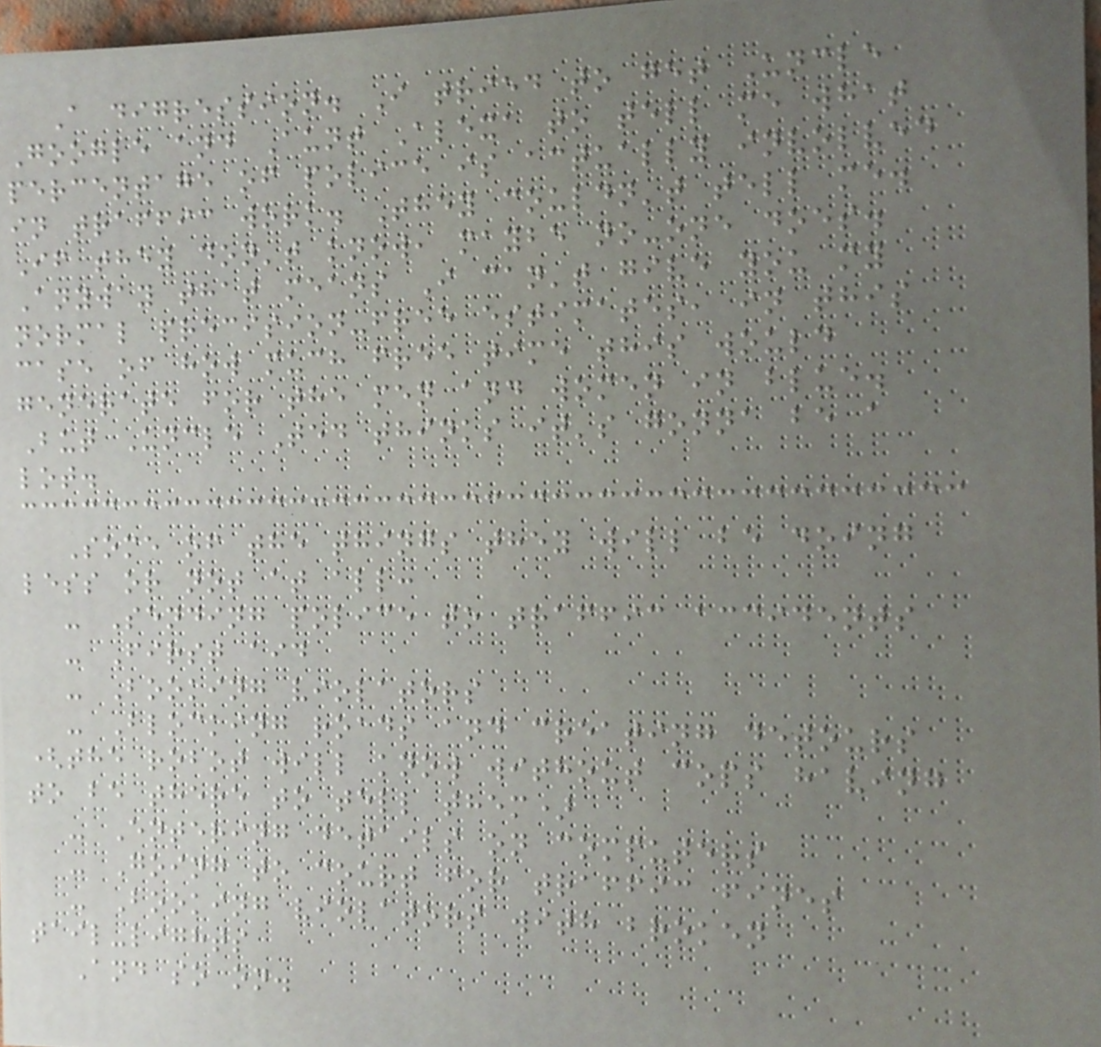A digression. I tried to get Uncle
Google and Aunt Alexa to tell me what
percentage of police is actually involved
in traffic work. They couldn't tell me.
If they don't know, maybe no-one does.
Anyway that means I can't give you my
normal precision-free estimates, in this
case of how much free time this would
generate for the men and women in blue.
But Uncle Ted thinks it's gonna be a
lot.
Some of the things they will be doing
less or not at all:
- Sending police to traffic accidents
- First aid
- Booking violators
- Blocking roads and creating detours
(the robot will know without cops having
to be there to tell them)
- Entering details on computers
- Going to court for traffic fines
- Booking violators with broken
tail-lights
And so on.
